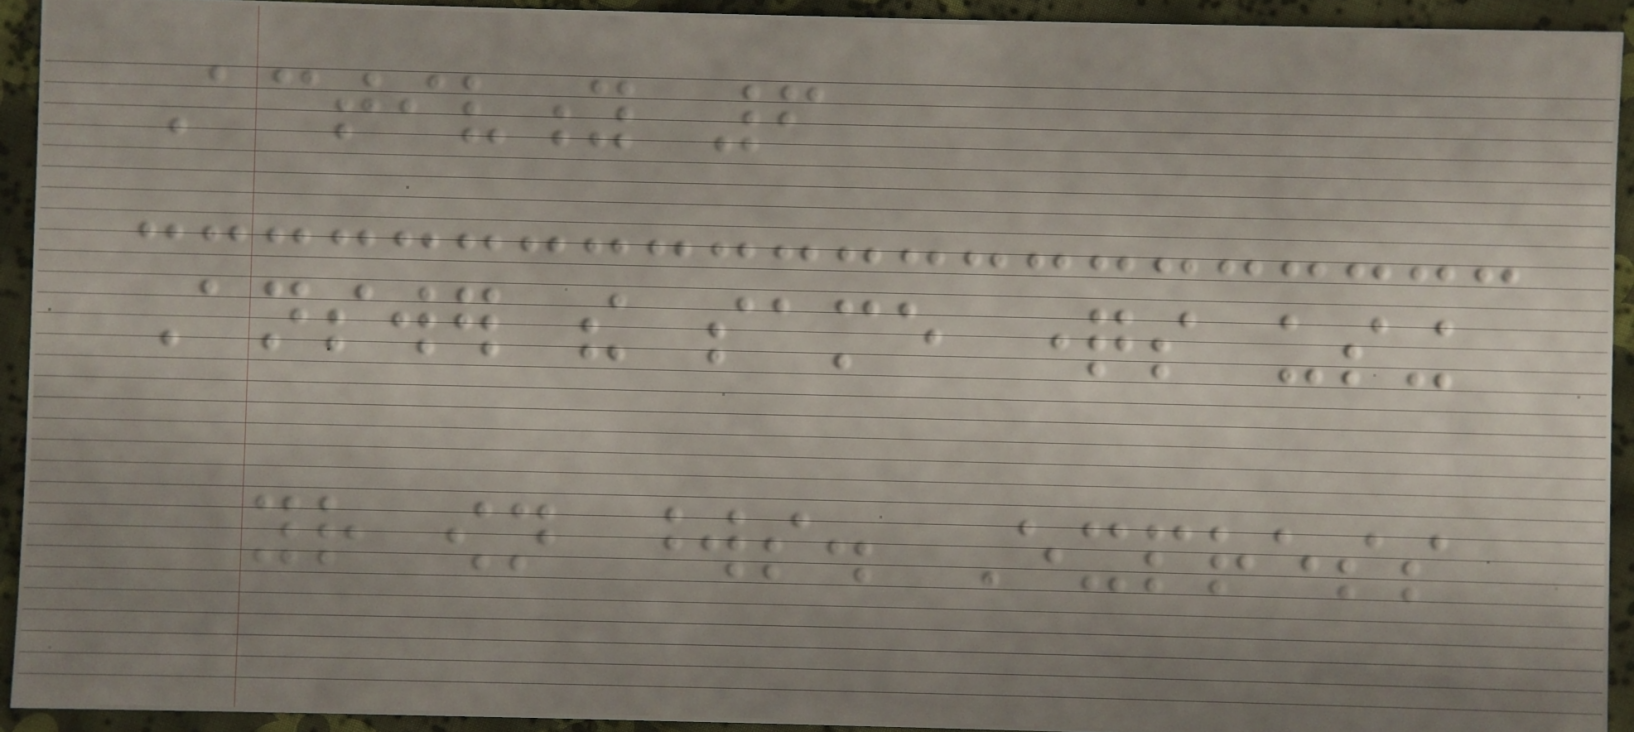Activity 6
Answer the same questions using
your own words. Express
